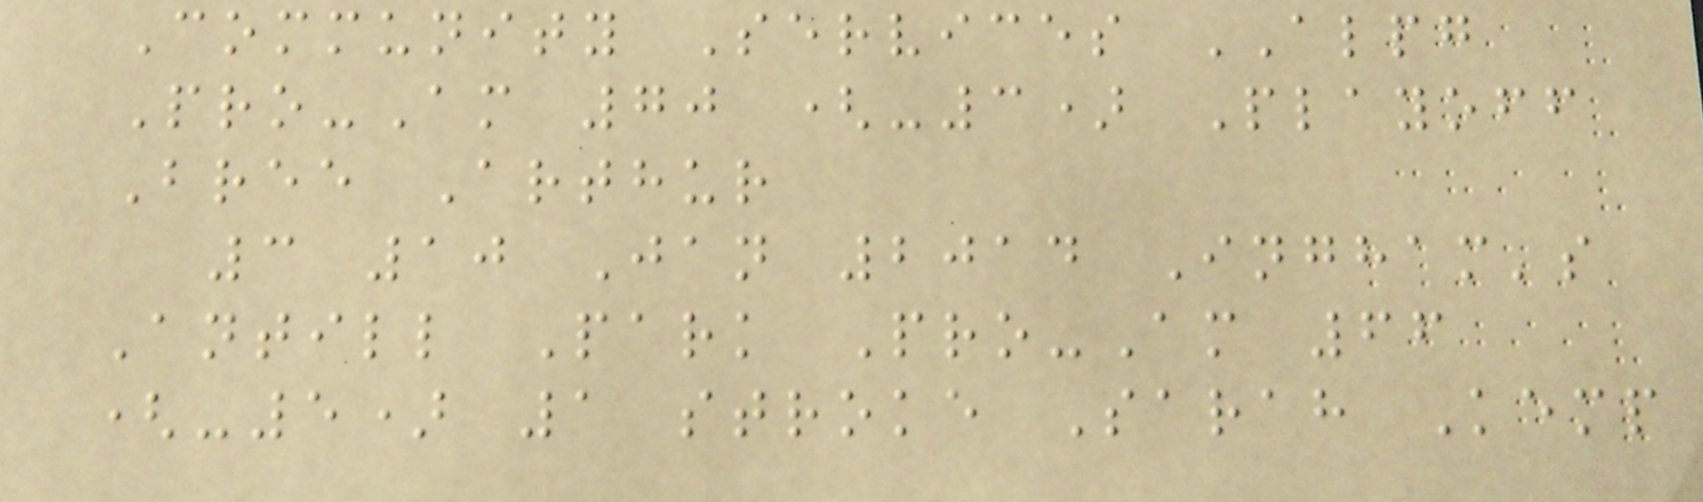Community Services ALPG
Pro-Am 70 (-3) Playoff
Bree Arthur
3 10 Jan 2014 Ingham's
Antill Park Pro-Am 66
(-5) 1 stroke Sarah Kemp
